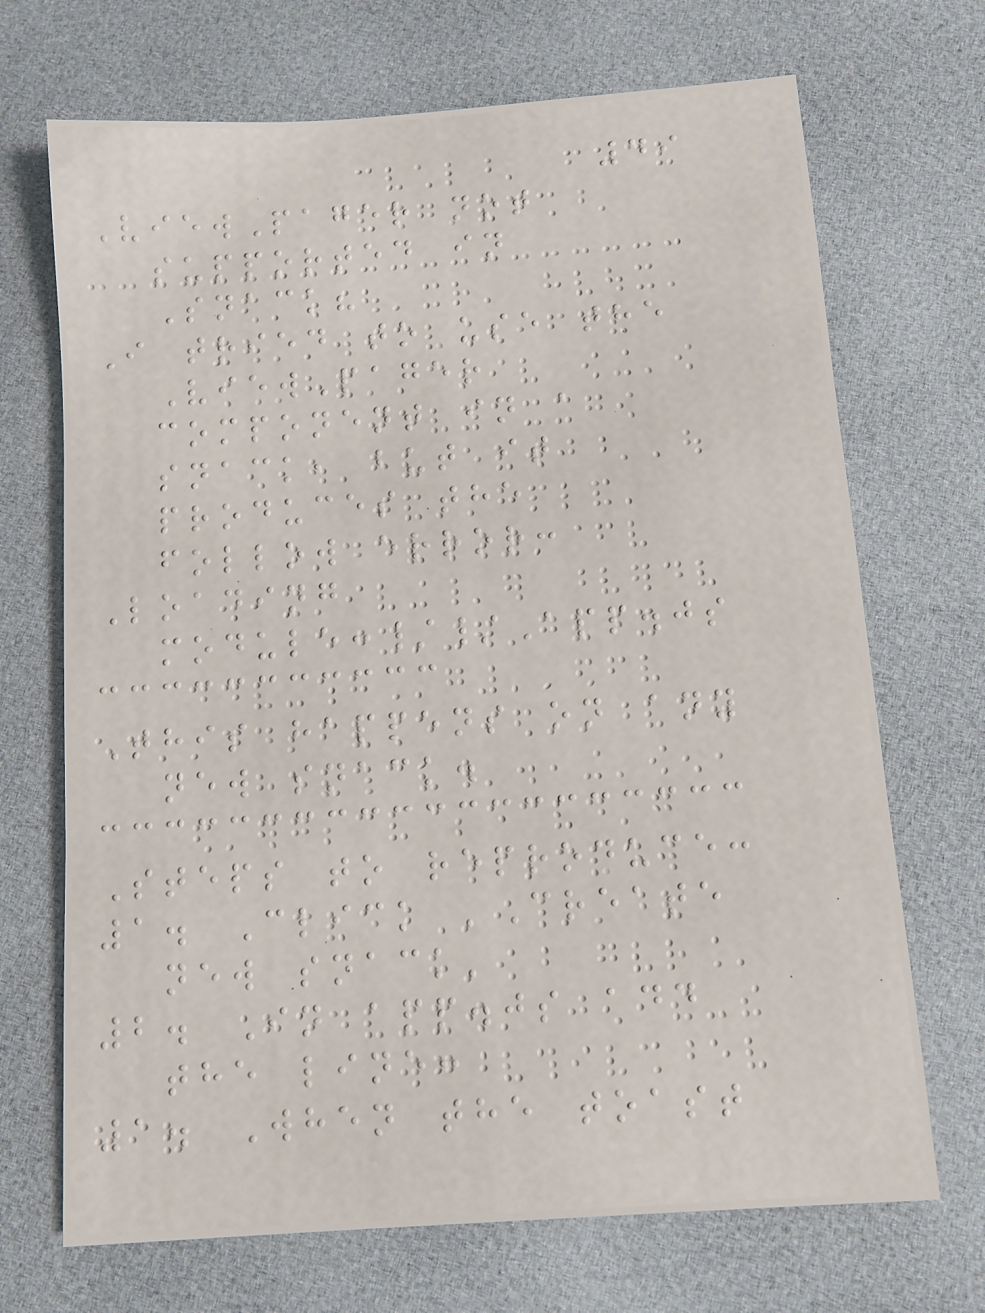49
ViewPager not
supported in
Snack?
I tried to use the
ViewPager
component in a
snack, but it
produces the
follow error:
Loading
module://App.js
This happens on any
new snack.
Steps to reproduce:
1. Click 'Create
new snack'
2. In app.js add
the line:
1. When the toast
